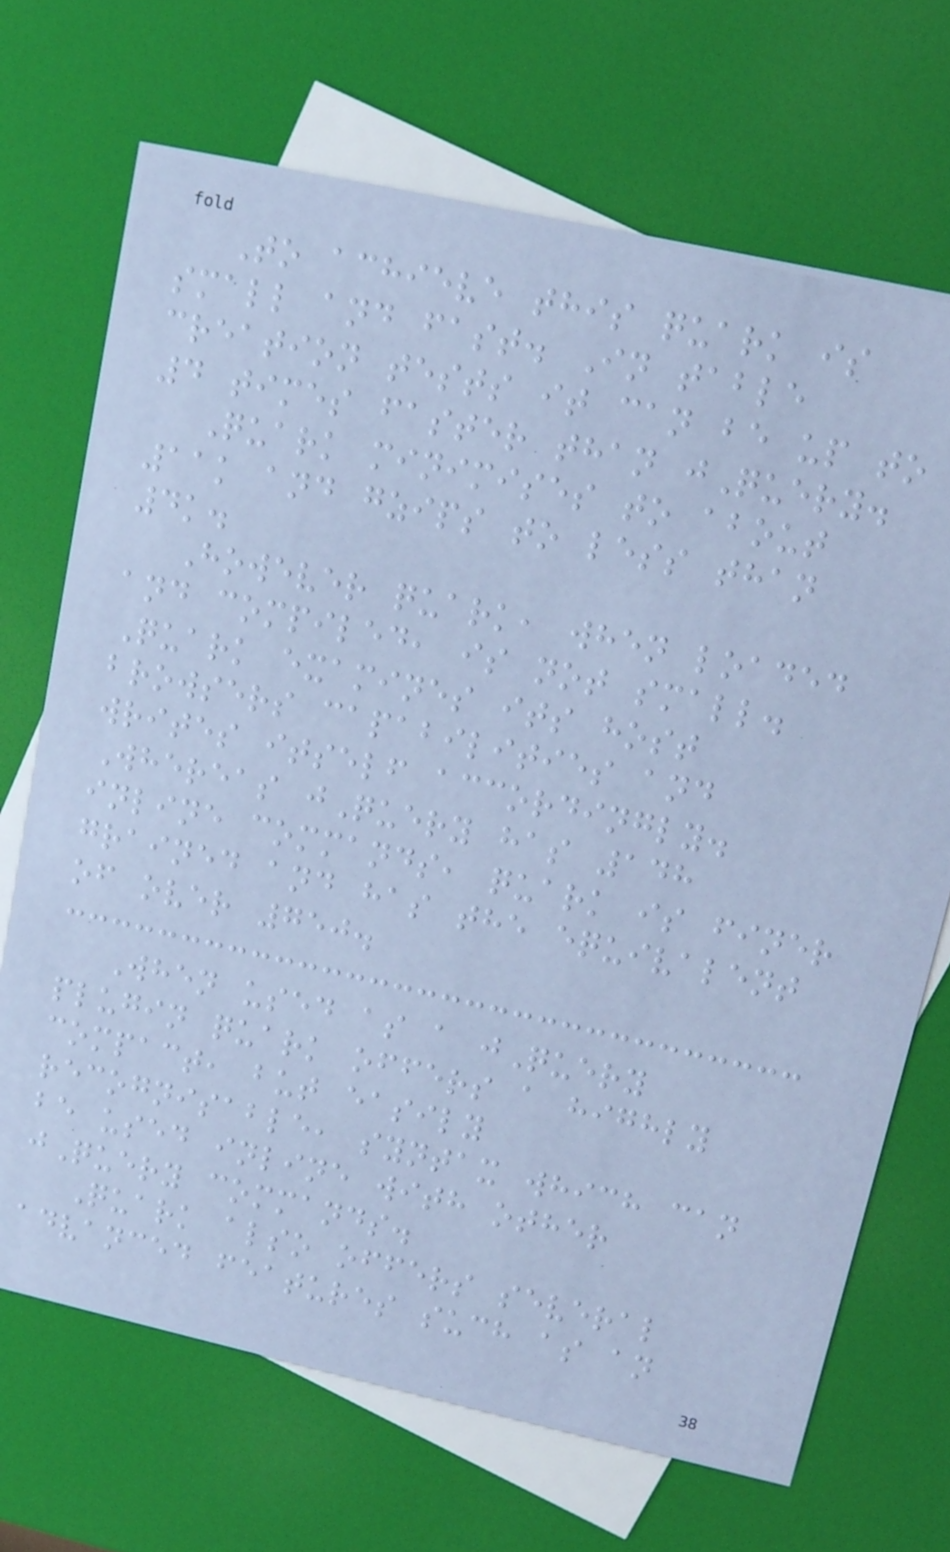To achieve this quark is
small and fast. In table
creation tests it can be up to
4 times faster than jQuery.
Quark minimises to about
11k and gzips to less than
4k.
However quark, when loaded
and compiled, is not small.
Quark examines its host
browsers capabilities and
writes itself accordingly.
Whereas jQuery has 148
inline commands, quark is finer
grained and has the equivalent
of over 750.
When used as a jQuery
plugin quark offers a highly
compact, but easily
recognisable, syntax which can
be used inline with other
jQuery commands.
Quark also offers several
advanced features such as an
